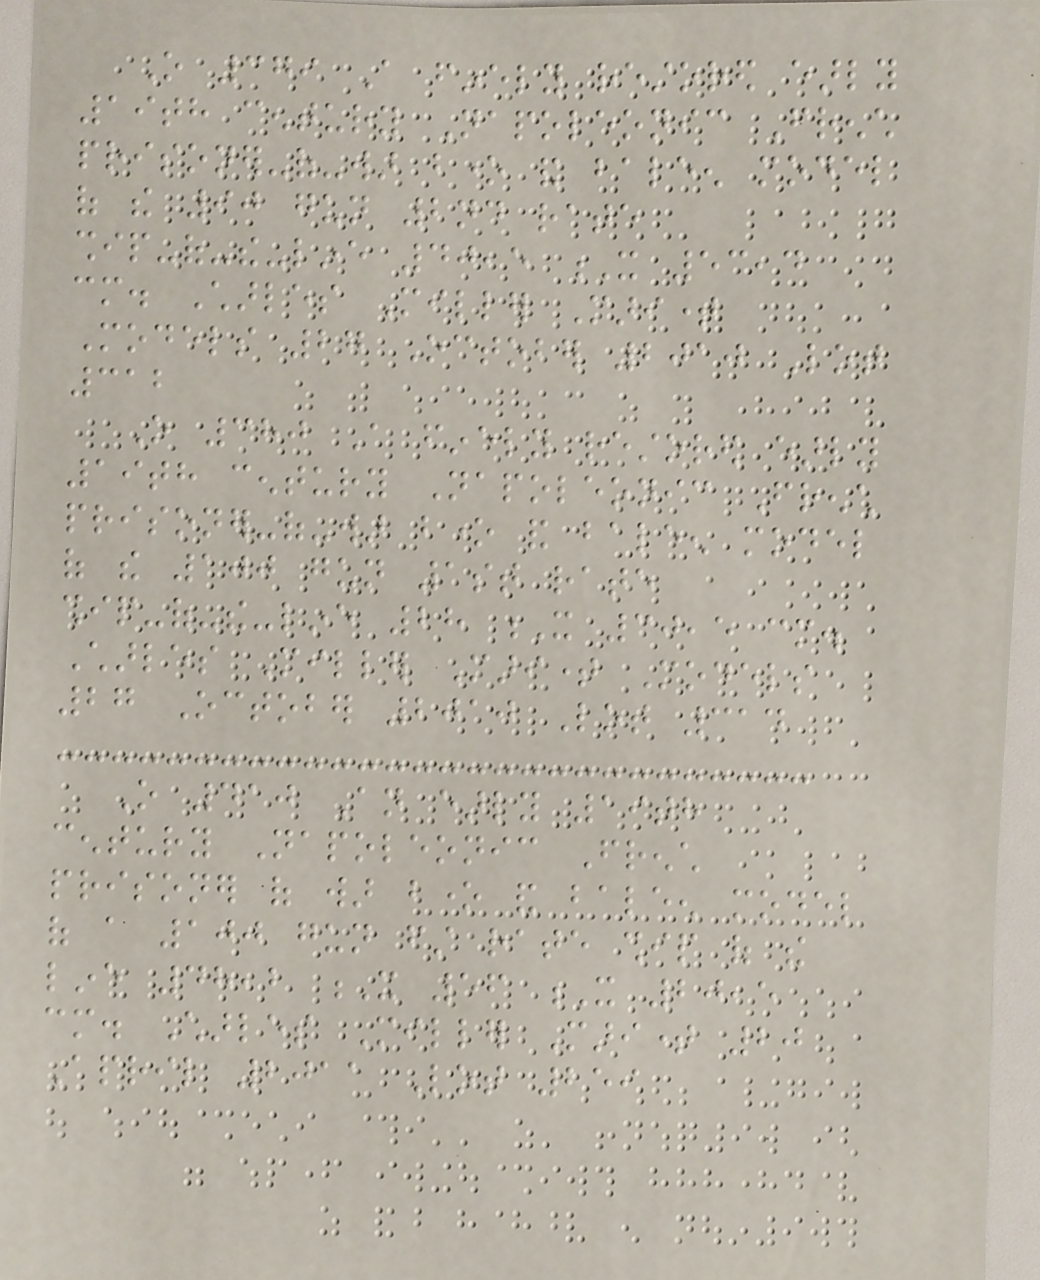O 379 A finely restored early
19th century Napoleonic French
prisoner-of-war bone and baleen model
of the 90 gun 2nd rate
ship-of-the-line 40,5 X 53,4
cm. Charles Miller Maritime
Models 27 October 2010 Lot
312
O 380 A finely restored early
19th century Napoleonic French
prisoner-of-war bone and baleen model
of the 100 gun 1st rate
ship-of-the-line 28 X 30,5 cm.
Charles Miller Maritime Models
27 October 2010 Lot 314
O 410 An early 19th
century Napoleonic French
prisoner of war bone and baleen model
of a 100 gun first rate ship of the
line 48,2 X 56 X 20,5
cm. Charles Miller Maritime 20
April 2011 Lot 259
